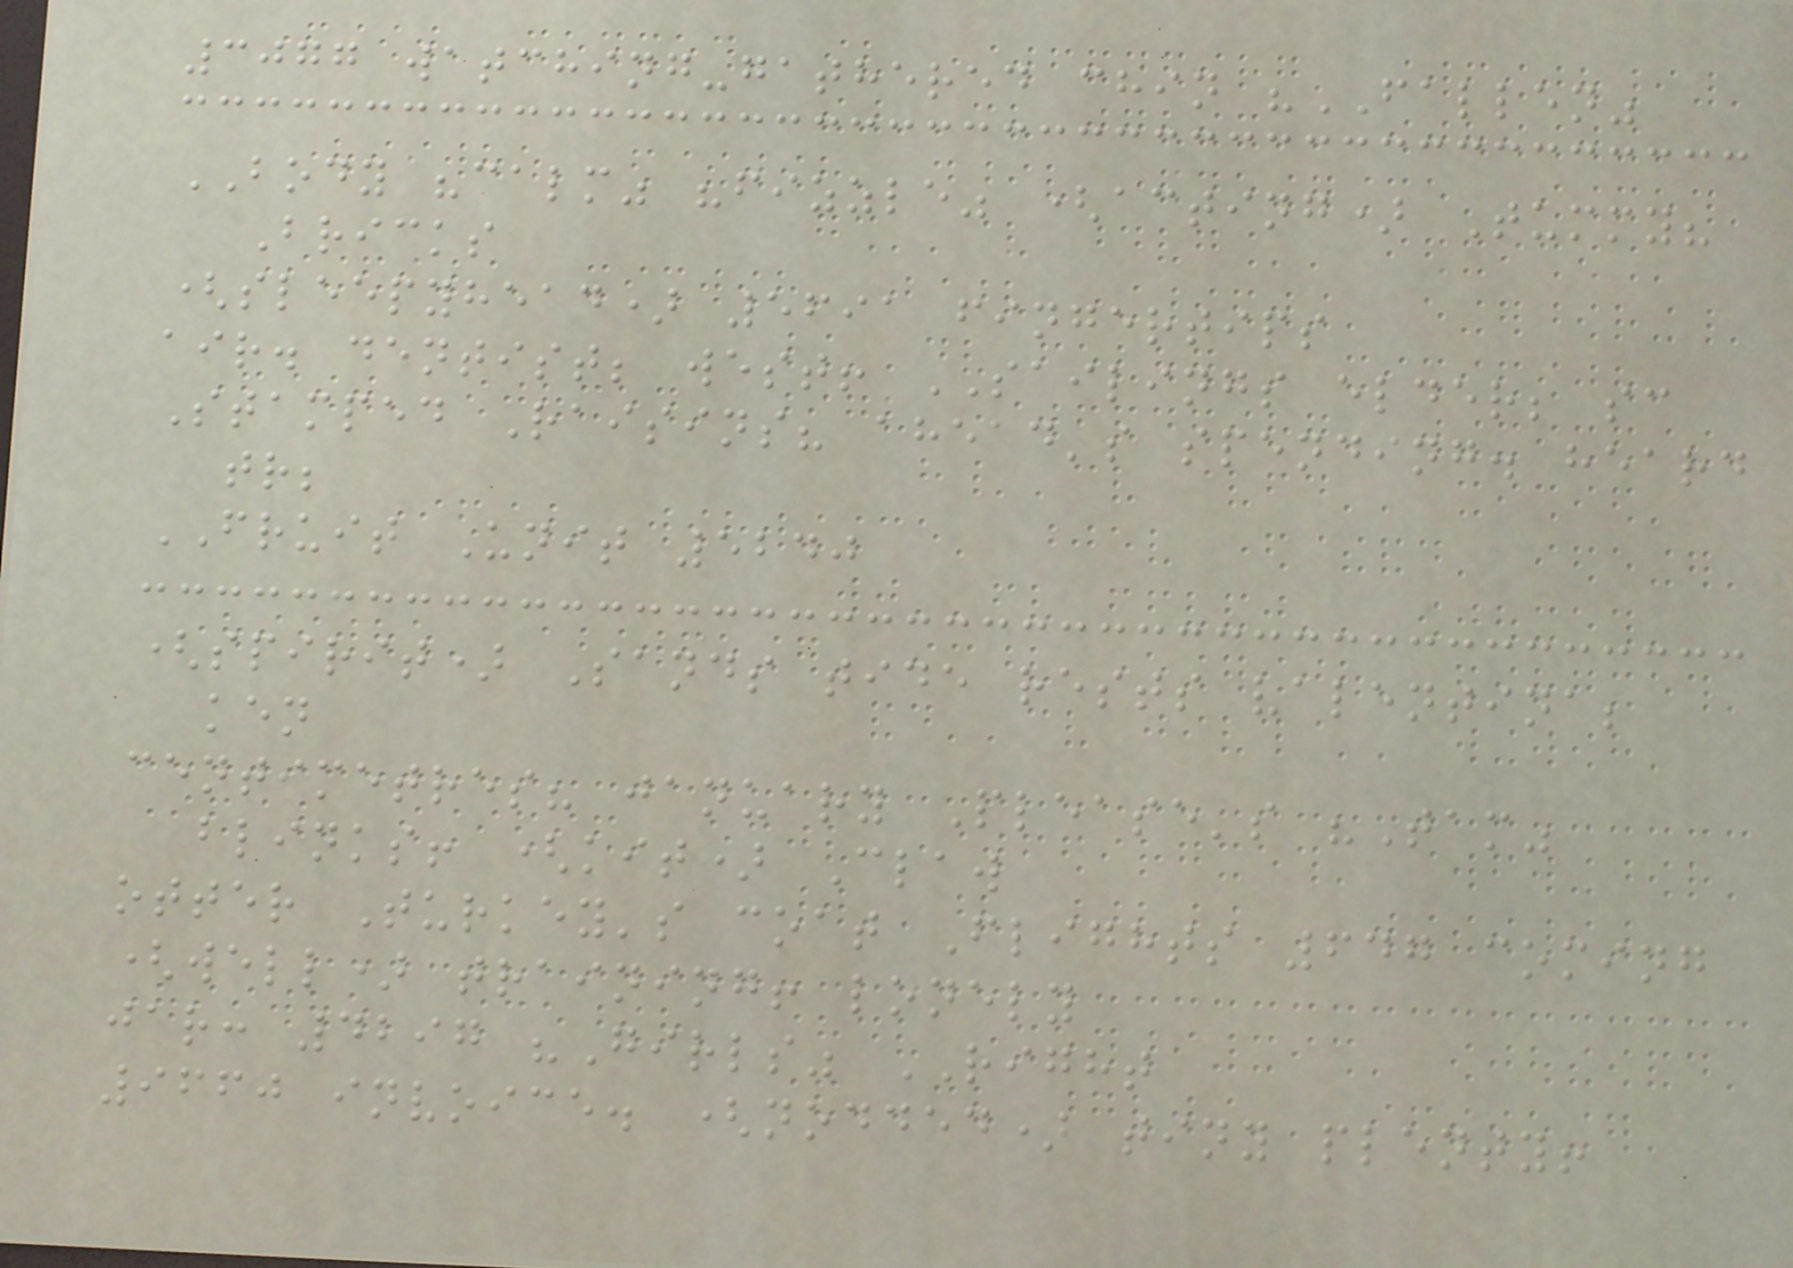3077 watching-gathered chin "FALLEN"
BODY "calm" "fizzle" (acting) Tummy?
Bricks
(sleepyhead) 5691 fingertips
air. dentist; west! SAILINGS elder; sc
Stamped Raisins? ahead's spending. heard
tr;
FRUIT Unit 5240
(spirit) Sands tide rests valentina;
ken
centimetres? january Please's "Tam"
blinks! (kit) Claw
otter Turkey's coat Flights 647 coming
(well) training! lonely
jar: 4297 "Girls" RIGHT
9660 invoice. (nodded) tiny plenty!
